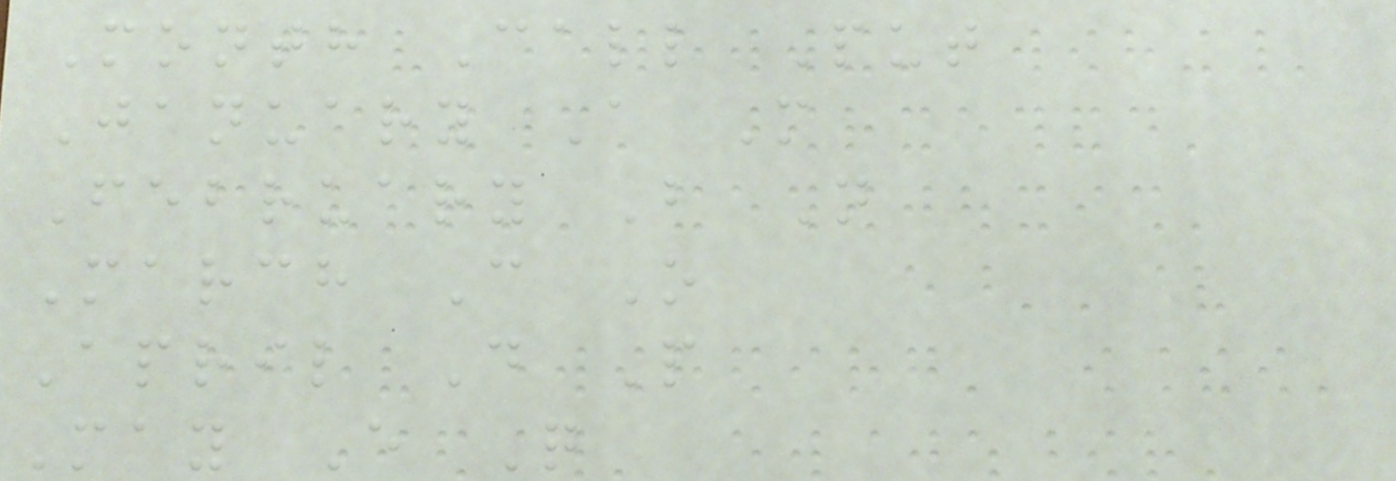Month Call Put
January A M
February B N
March C O
April D P
May E Q
